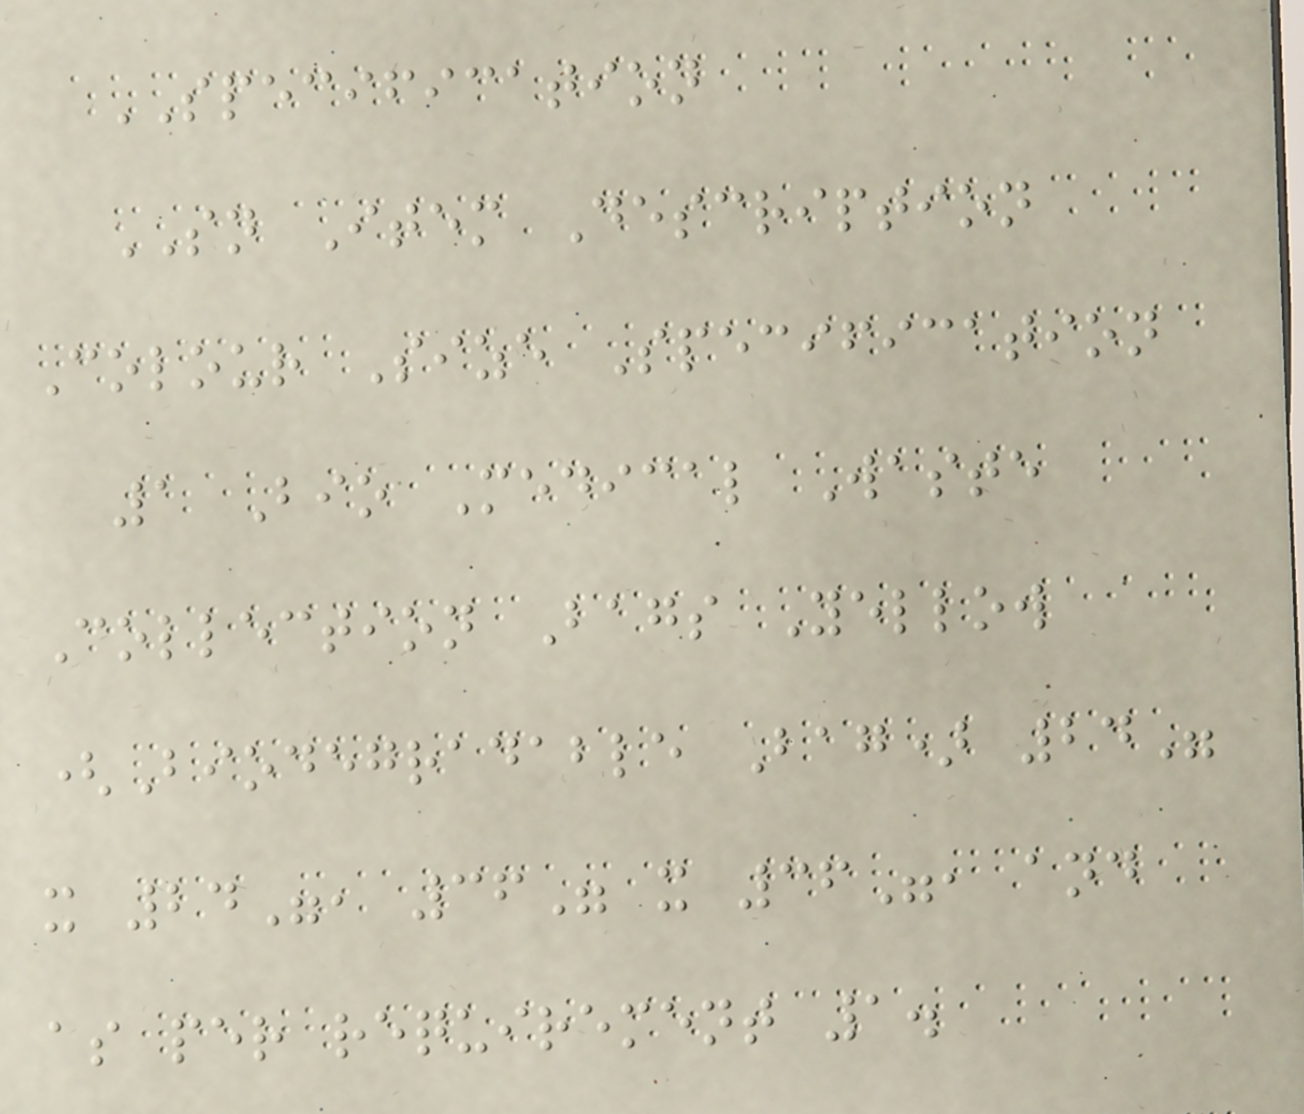SPECIFICATION
SN Item Description
Colour Size Specification
1 Bio Medical Waste
Collection Bags Yellow
(Biodegradable Bag) 24"
x 24", 36" x 36", and
as per requirement 1.
